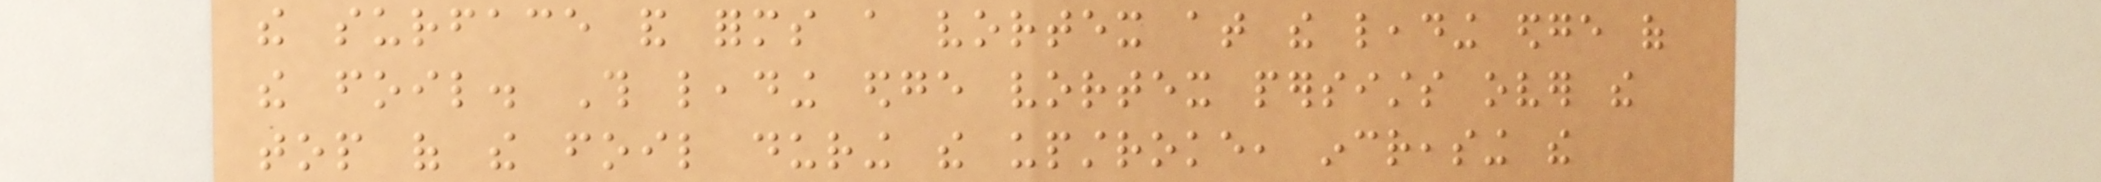the surface and forms a vortex at the leading edge of
the foil. This leading edge vortex persists over the
top of the foil during the upstroke, increasing the
